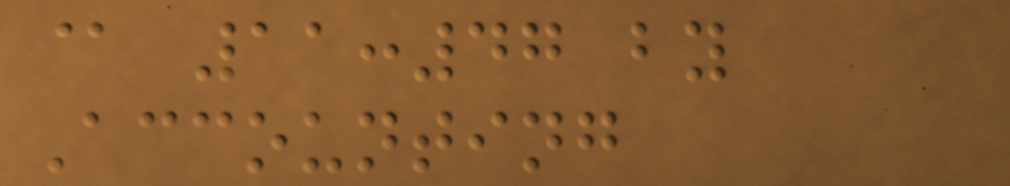@ 11:47 by
Accounting
